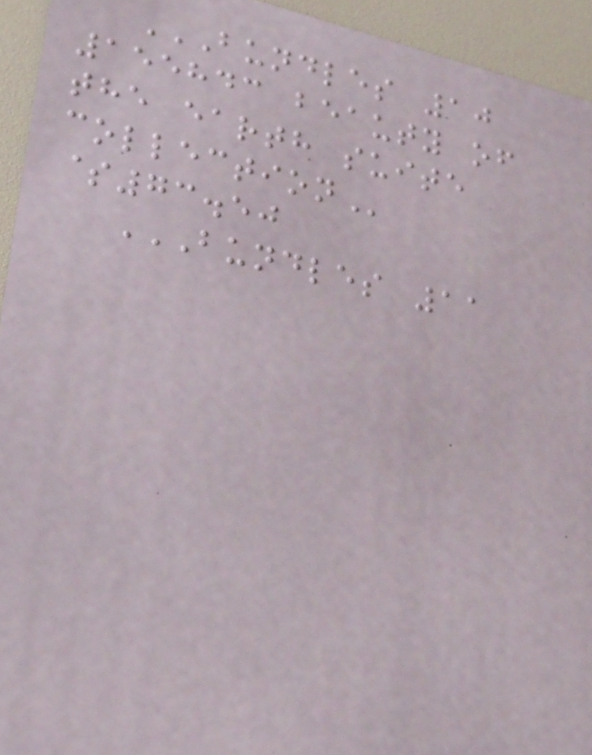BUNDLES 10
155843 BEAUTY OF
THE EARTH SUITE
COLLECTION
$73.50
BUNDLES 11
